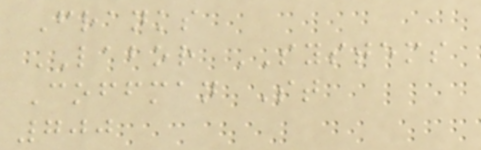Franks
LABOR SYSTEMS
Coffman St
700
